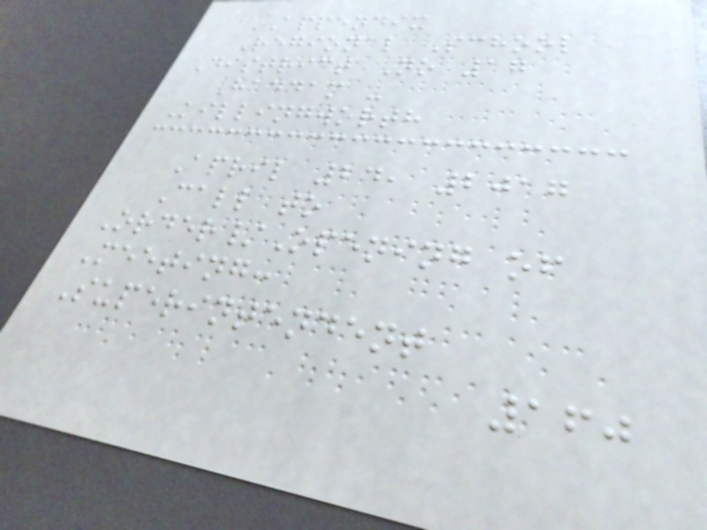APPENDIX
Regional School
District No 17
Haddam -
Killingworth
April 24, 2017
Call to
Order/Opening of
Meeting:
Superintendent
160
